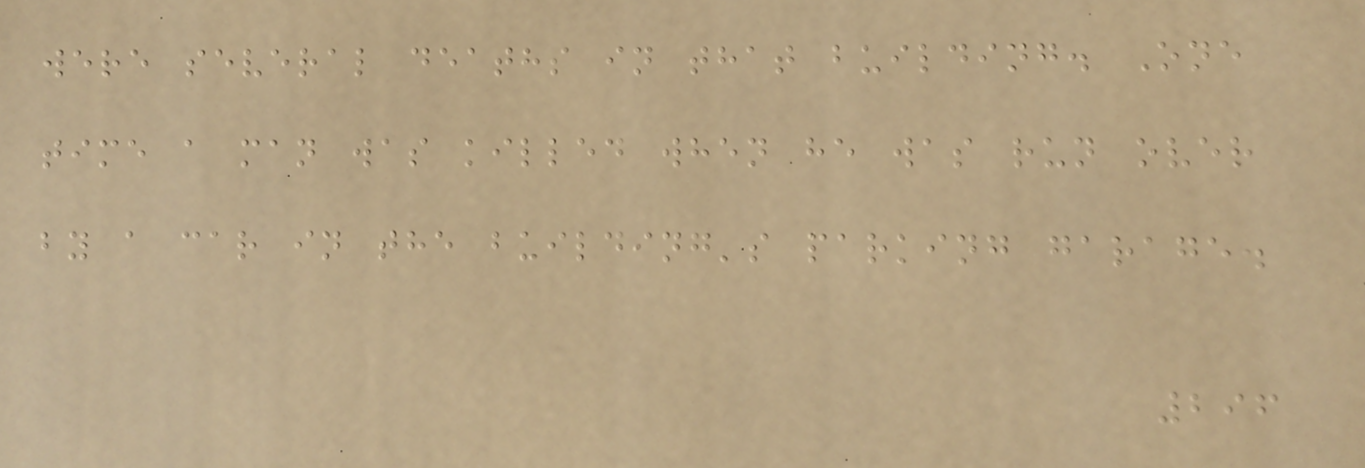were several deaths in that building. One
time a man was killed when he was run over
by a car in the building's parking garage.
296
